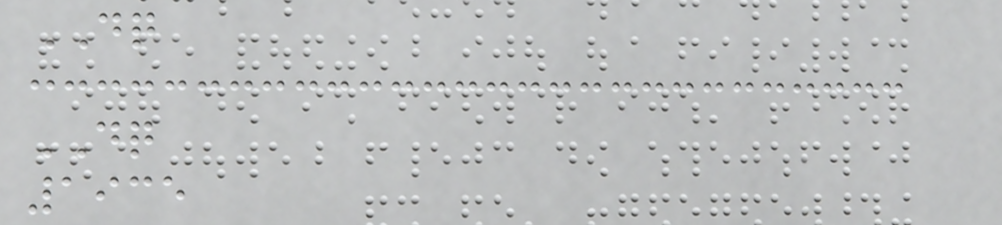DQ
DQ
1935
